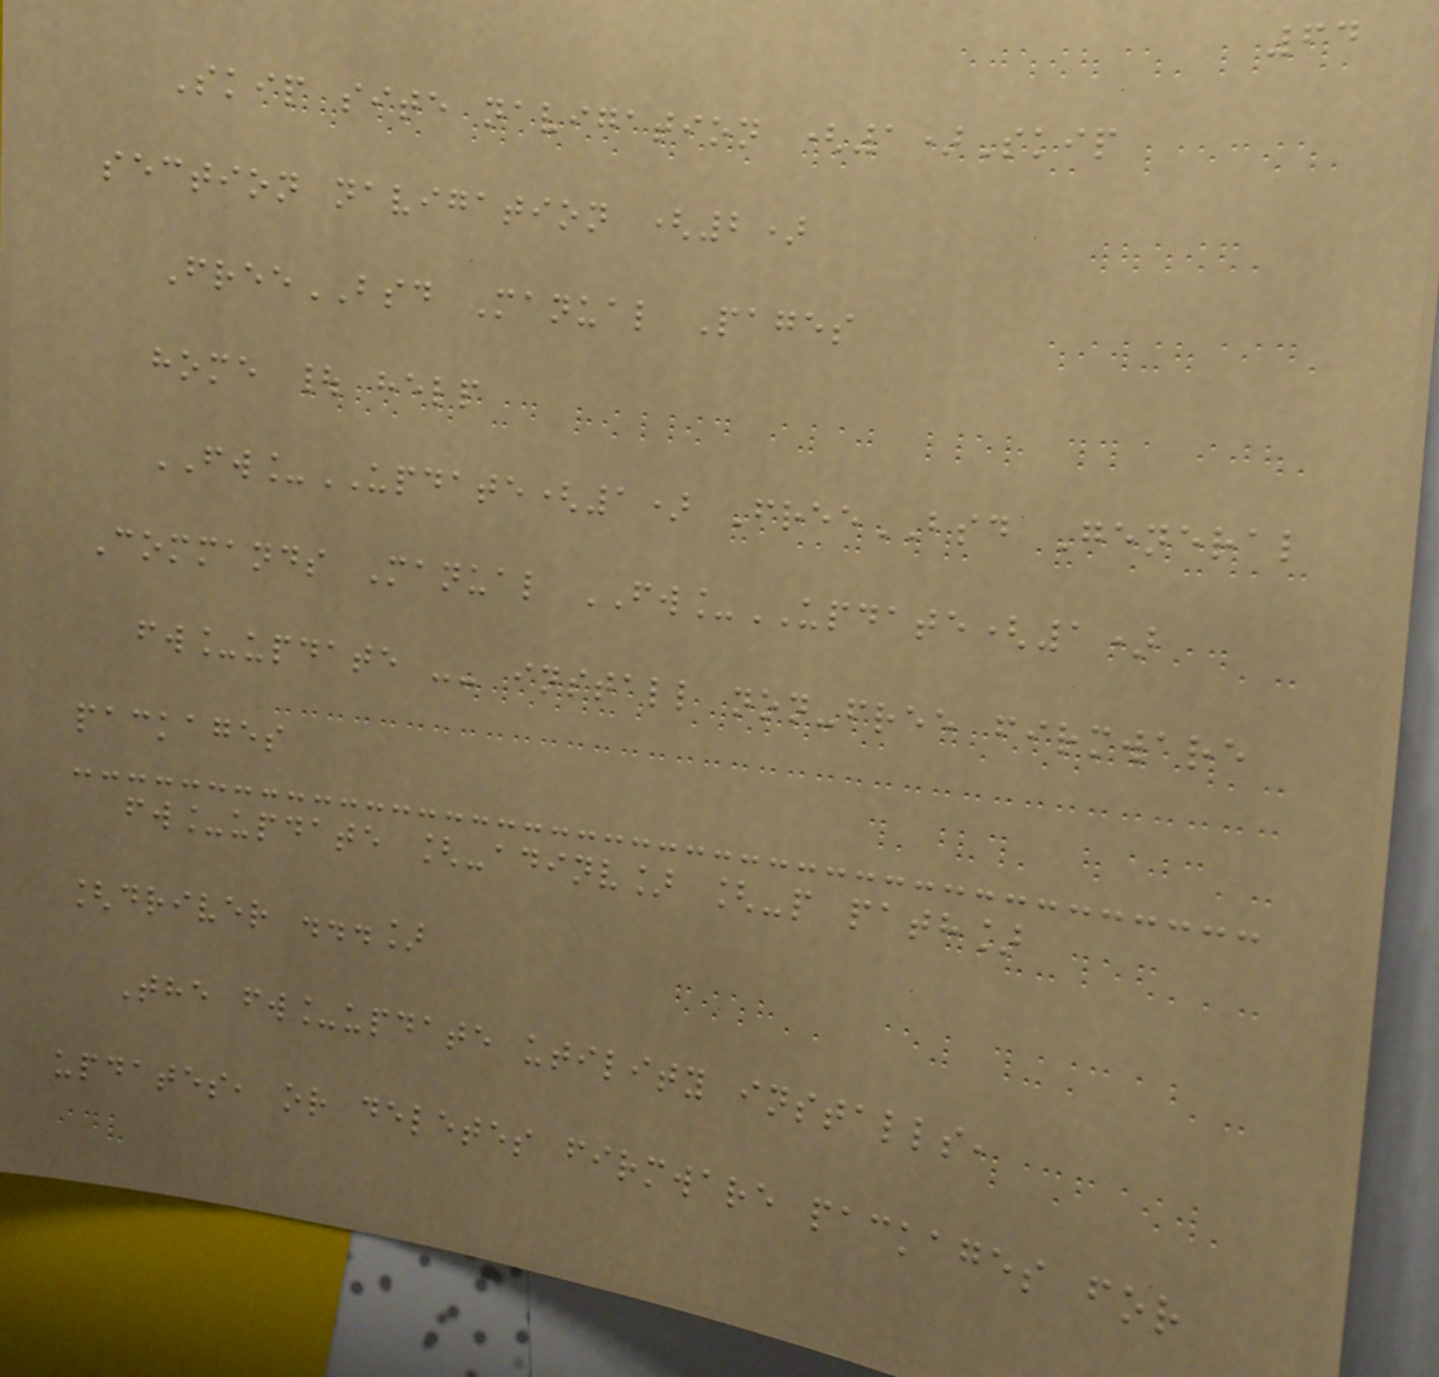64
Skip site navigation (1)Skip
section navigation (2)
FreeBSD Manual Pages
home | help
FW_UPDATE(1) FreeBSD General
Commands Manual FW_UPDATE(1)
fw_update -- install non-free firmware
packages
fw_update [-adinv] [-p path]
[driver ...]
The fw_update utility installs,
updates, or deletes firmware packages for
